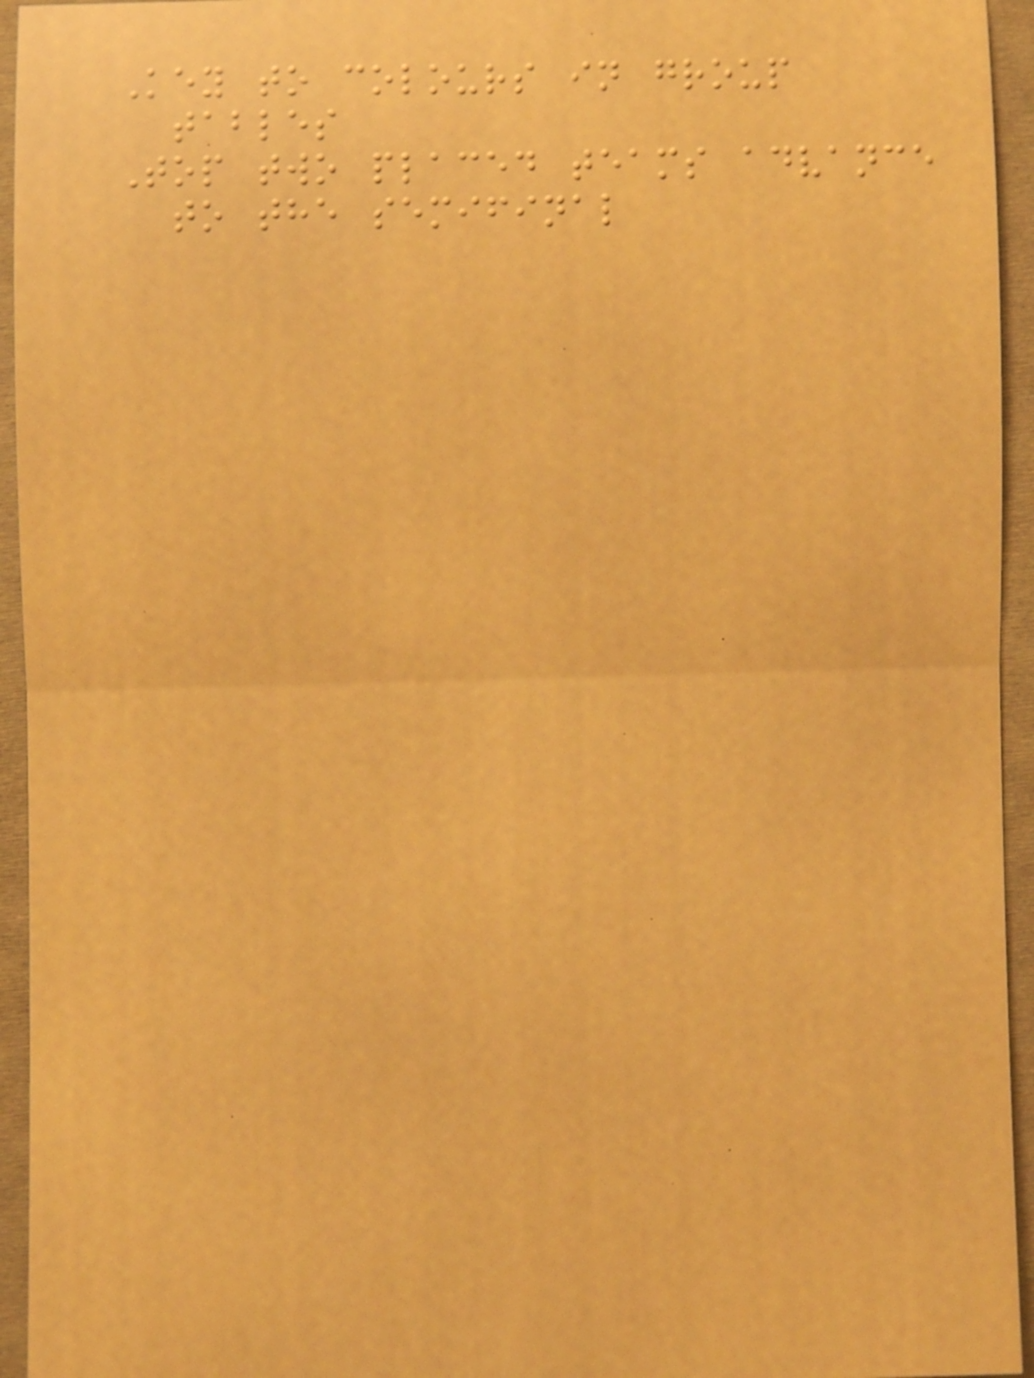Key to colours in group
tables
Top two placed teams advance
to the semifinal
